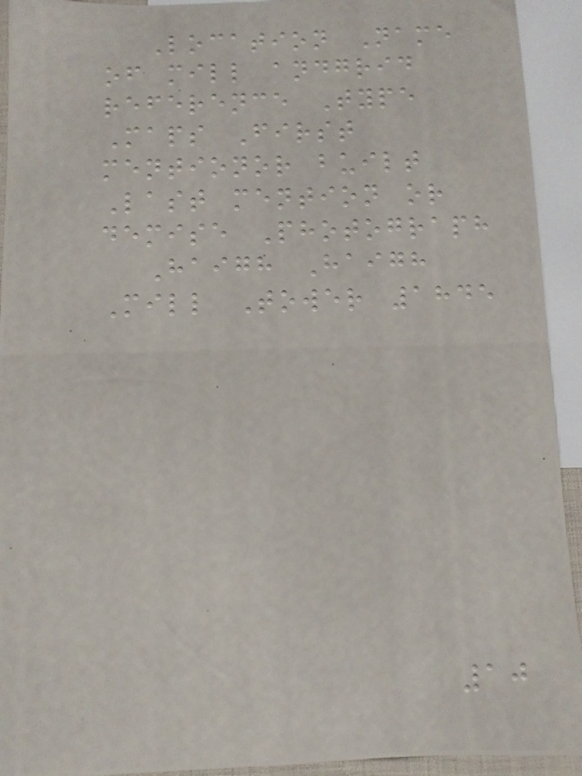Location Name
of mill andgrid
reference Type
Maps First
mentionor built
Last mention or
demise Photograph
Haigh Haigh
Mill Tower 1845
10
